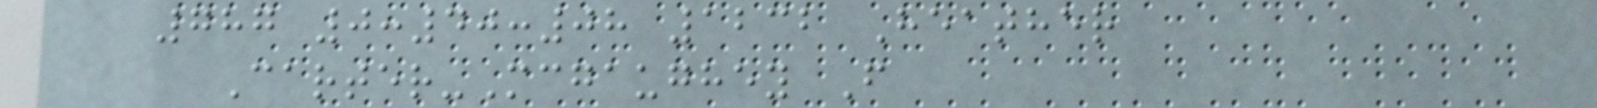787 0:40:08 1232 Heather
Carter-Mcgaughey F
